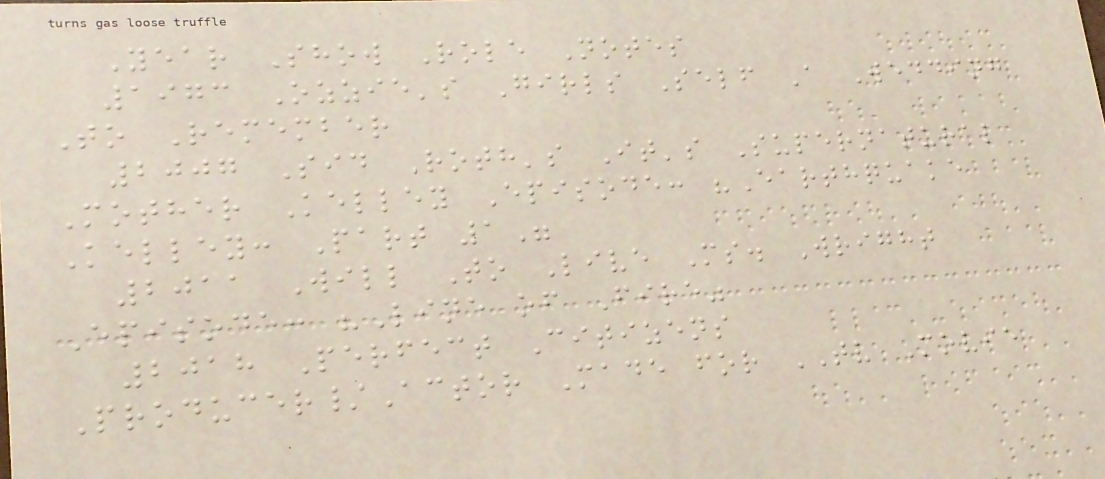Year Show Role Notes
1973 Ozzie's Girls Self A Wedding
To Remember
2007 Sid Roth's It's Supernatural
Mother Kelley Episode: "Earthquake
Kelley: Part 1"
2011 Will To Live Ms. Wright
Episode: "Line of Fire"
2018 Perfect Citizens
Producer/Actor Made for TV Movie
